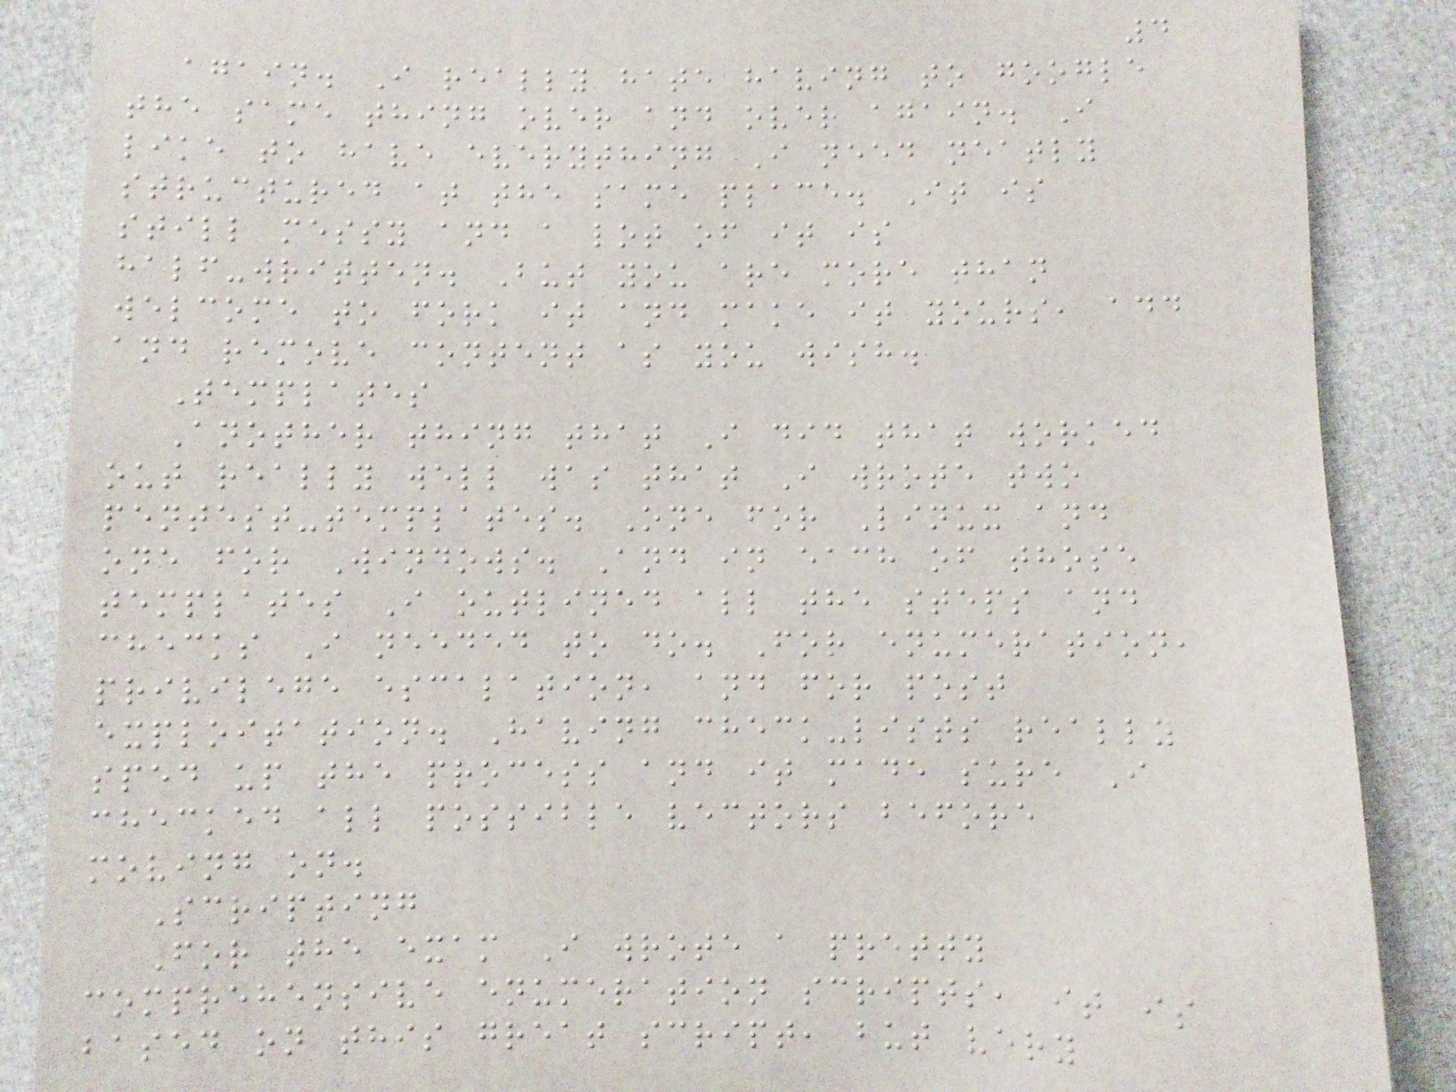4
again. I really hate having to google
the same thing over and over again. I
like to have everything I need neatly
structured at the same place. It is
still messy and a lot of it is
half-written. But you are more than
welcome to fork it and make it yours, add
and remove content as you wish.
Templates
Another thing that I did that worked
out really well was that I wrote two
pentest-templates. One for Linux and
one for Windows. And in each of those
templates I outlined all the steps and
checks I needed to do. For enumeration,
privilege escalation, and for post
exploitation. Having check-lists really
sped up the process and it made sure I
checked all possible vectors before
moving on.
Scripting
For the exam I wrote a pretty
comprehensive enumeration scripts, it is
based on this great script, but very
